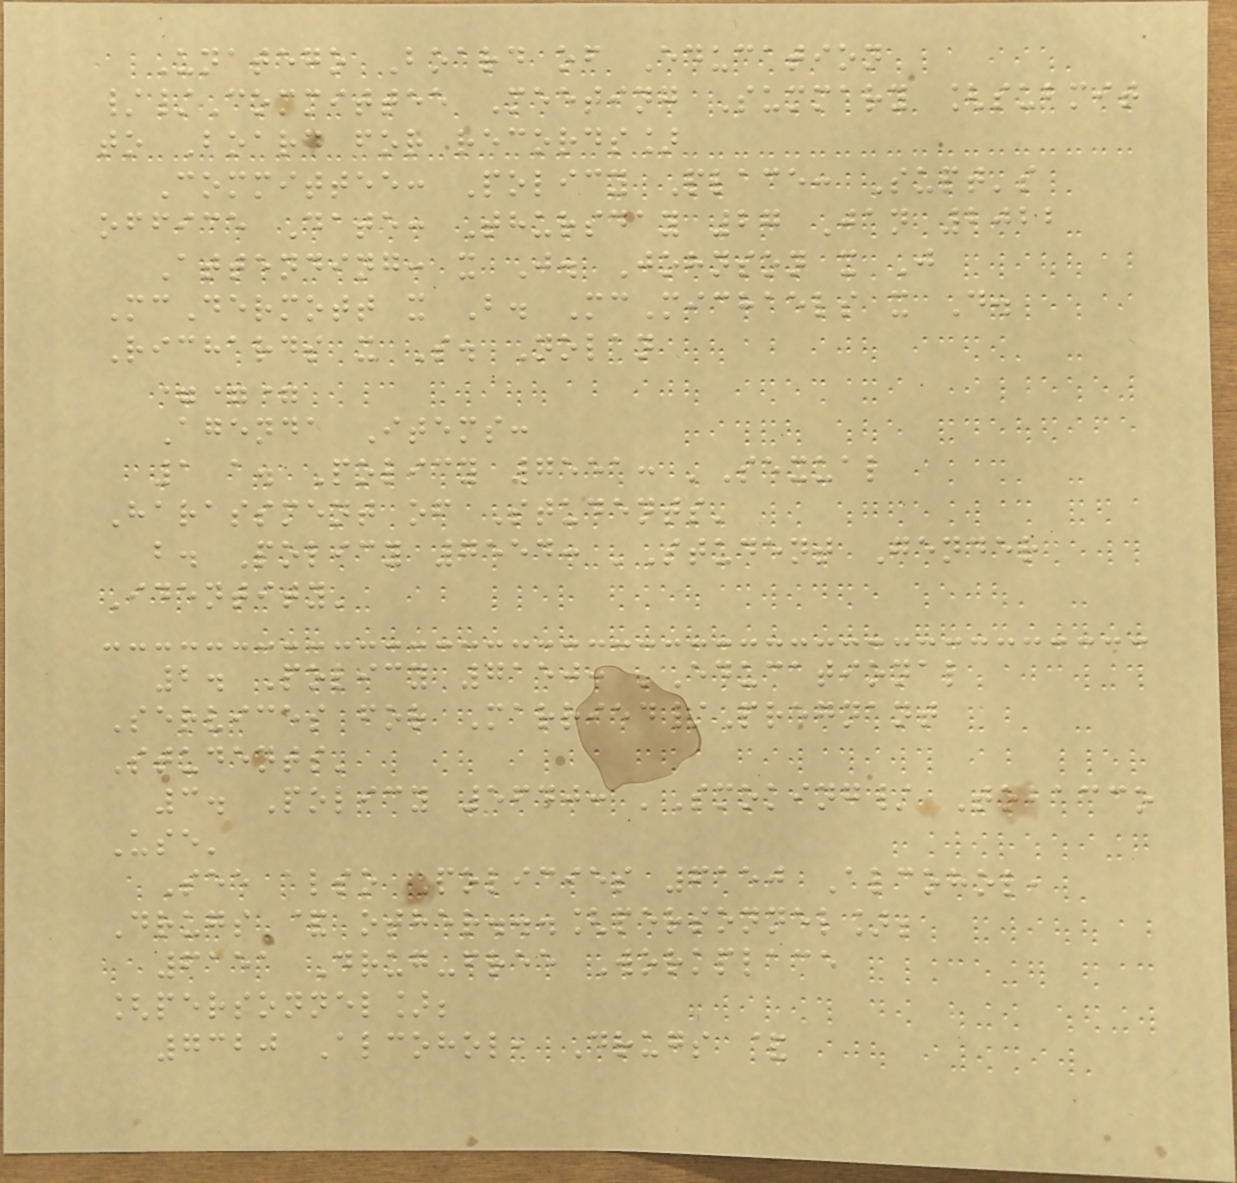Unatego Board of Education
//Committee Meeting Summary [submit
to Board for records]
Committee: Policy Place: Supt's
office Date: Thursday 27 Jan 2022
Attending: x J. Johnson x J
McDermott x B. McMichaels x D.
Richards x S. Nolan
===
Agenda Items:
1 a. Policy 7551: 'Sexual
Harassment of Students'
b. Policy 7554: 'Student Gender
Identity'
2. Policy 7150: 'Educational
Services for Married/Pregnant
Students'
3. Policy 5640: 'Smoking/ Tobacco
Use'
See also Policies 6150 Alcohol,
Drugs & other...[personnel];
6151 Drug-free Workplace
[personnel];
7320 Alcohol, Drugs &
